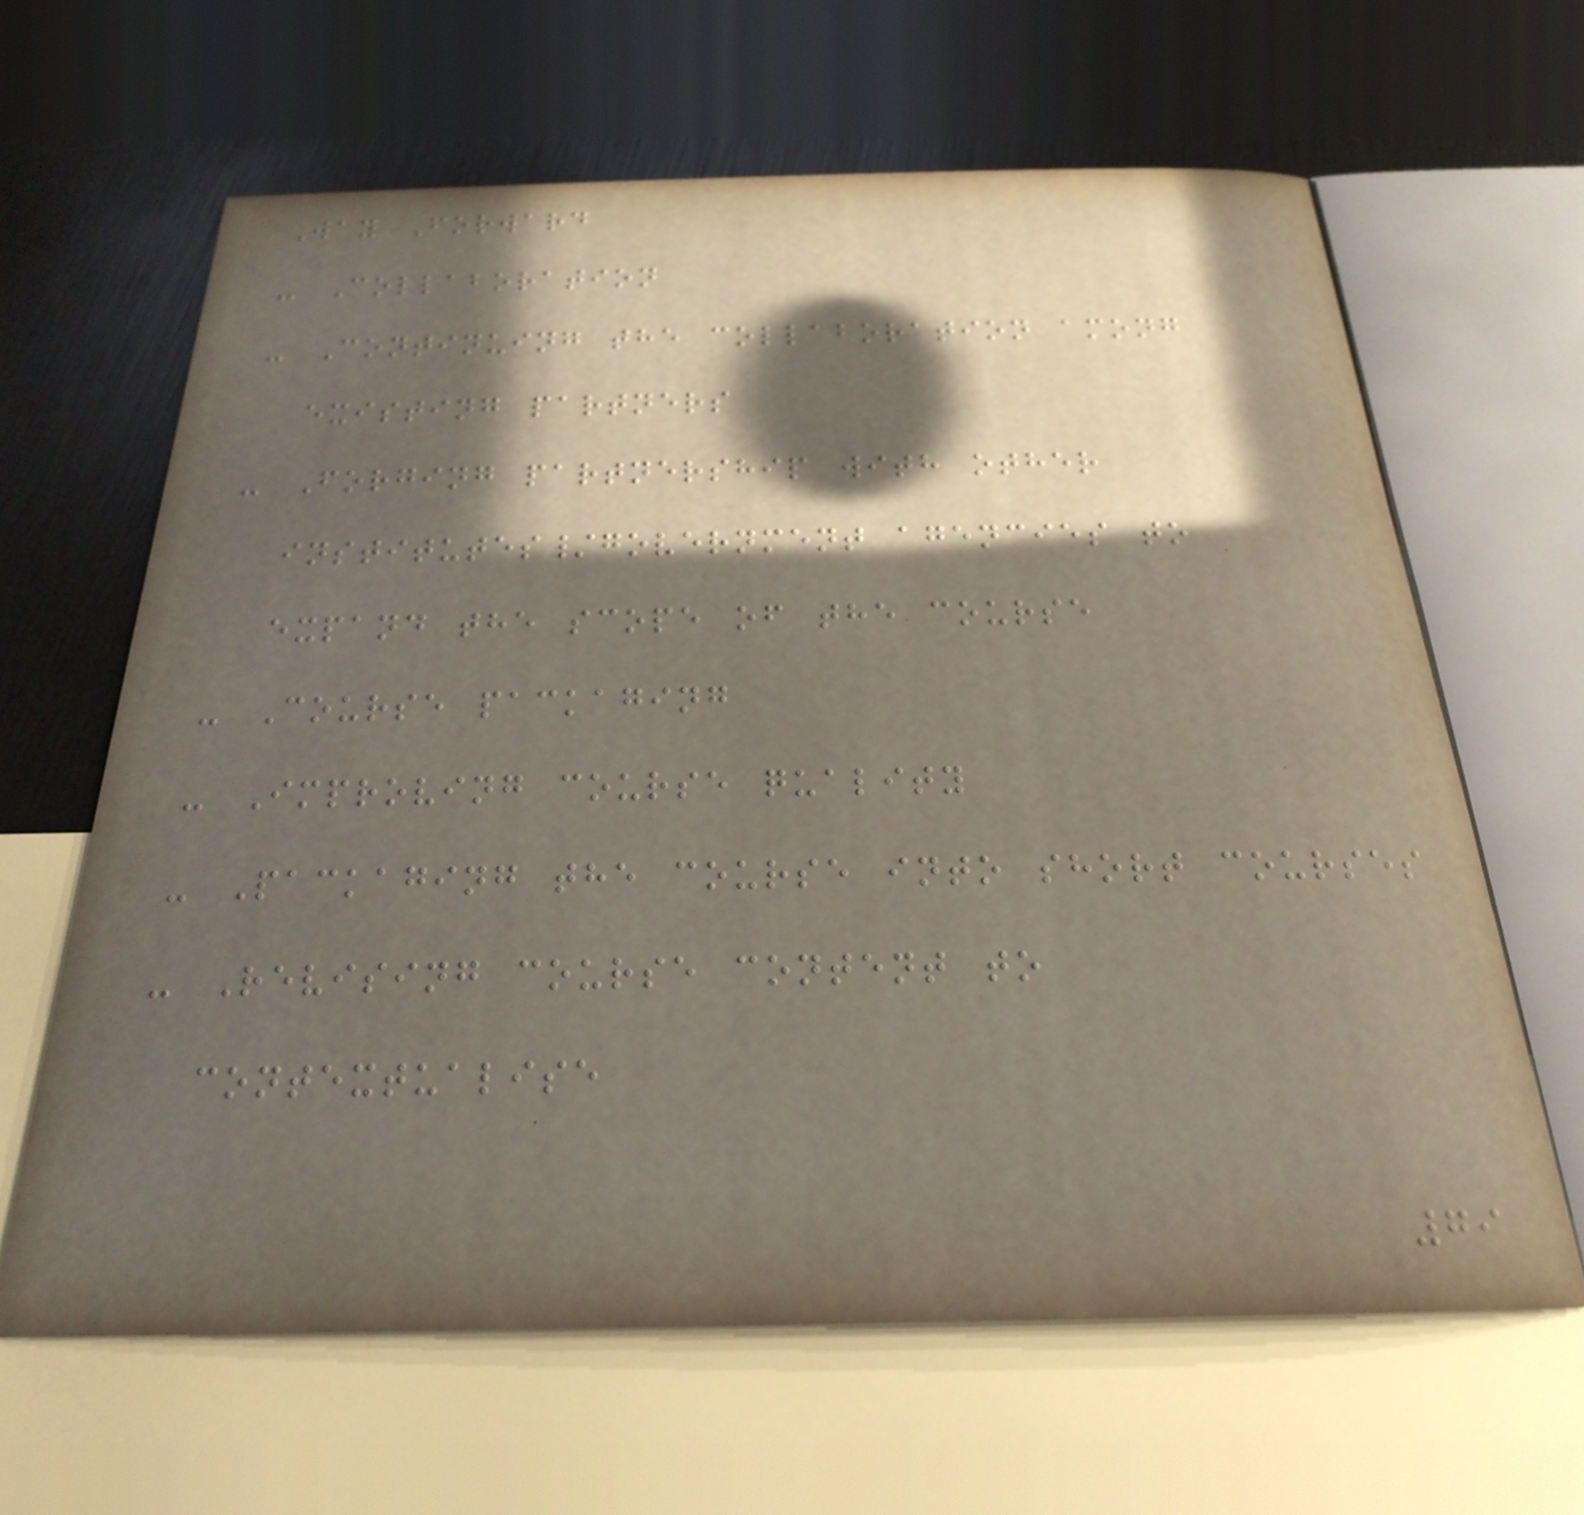Way Forward
- Collaboration
- Continuing the collaboration among
existing partners
- Forging partnership with other
institutes/government agencies to
expand the scope of the course
- Course packaging
- Improving course quality
- Packaging the course into short courses
- Revising course content to
contextualise
79
